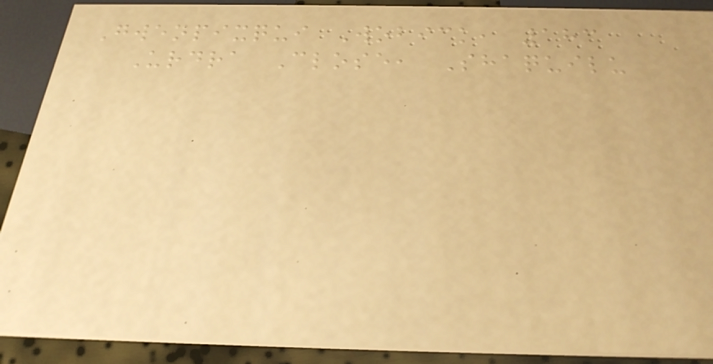Gwenpixqui Wobick, 183
Urdra Close, Shaquilu
